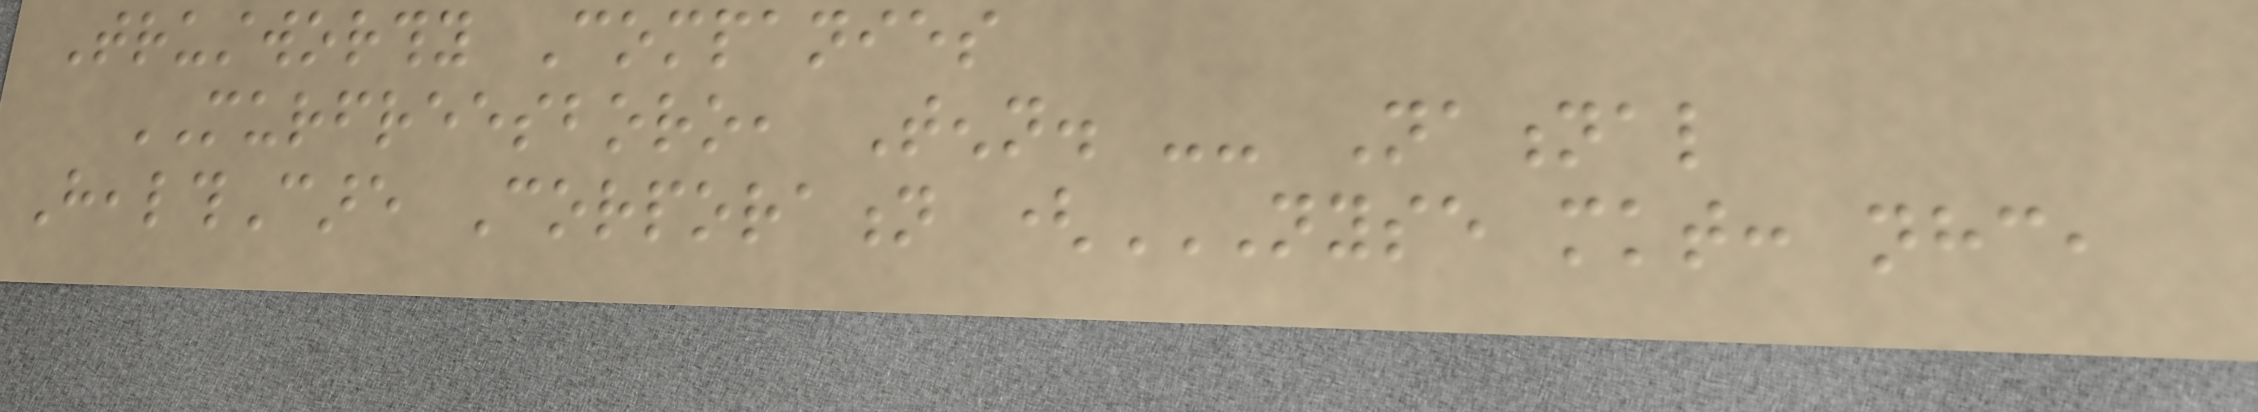Trustworthy Companies
MURFREESBORO, Tenn. -- National
HealthCare Corporation (NYSE MKT: NHC,
